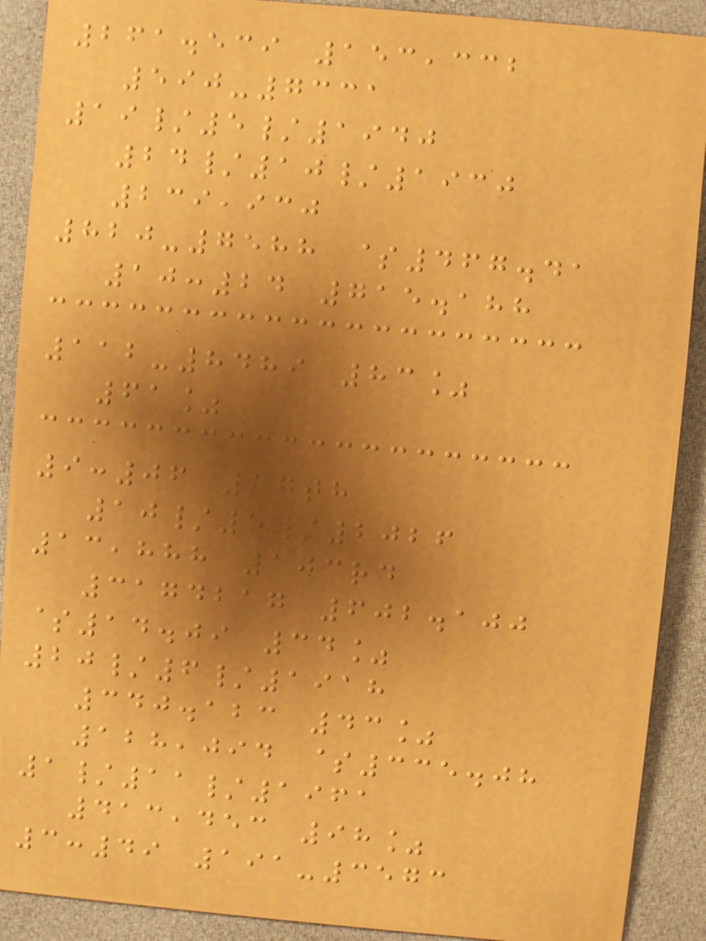261.539 153,332
590-7331
19/5/1940
24/10/1930
239,930
820-7588 $467.41
10:24 715.188
112-8489 83%
61%
9:06 27th
10/5/2026
13,888 103rd
3174217 602.100
$14.09 34%
20/6/1918
340.123 43%
128,094 $335.08
1/11/1961
413,453 98%
3:49 191-3573
